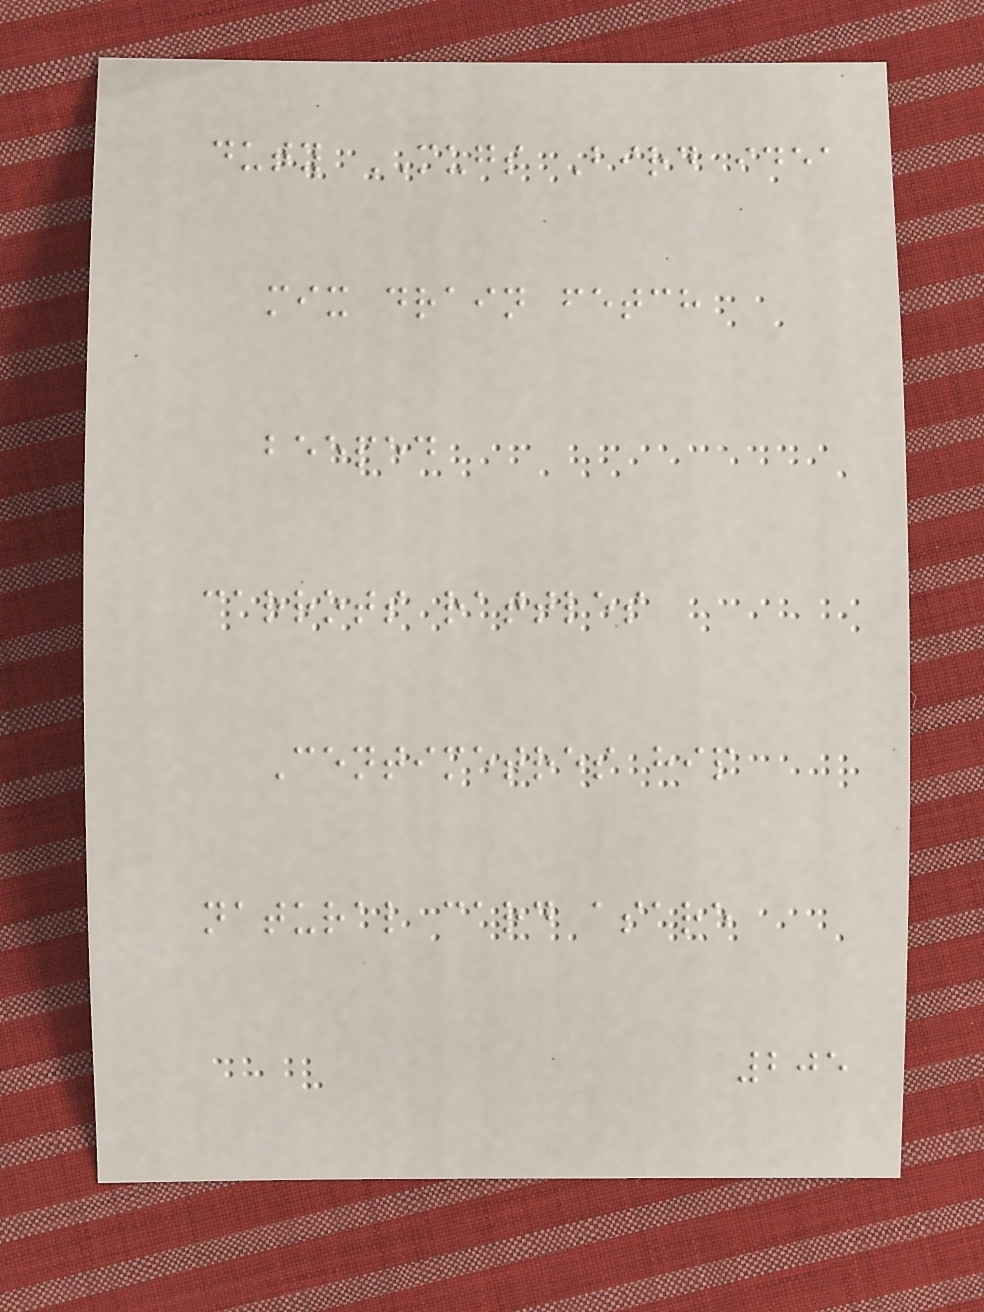duty MUGS Bird idea
mix drain fetch
beeped
carrots rattles
Centimetres hip
natural card asare
205
